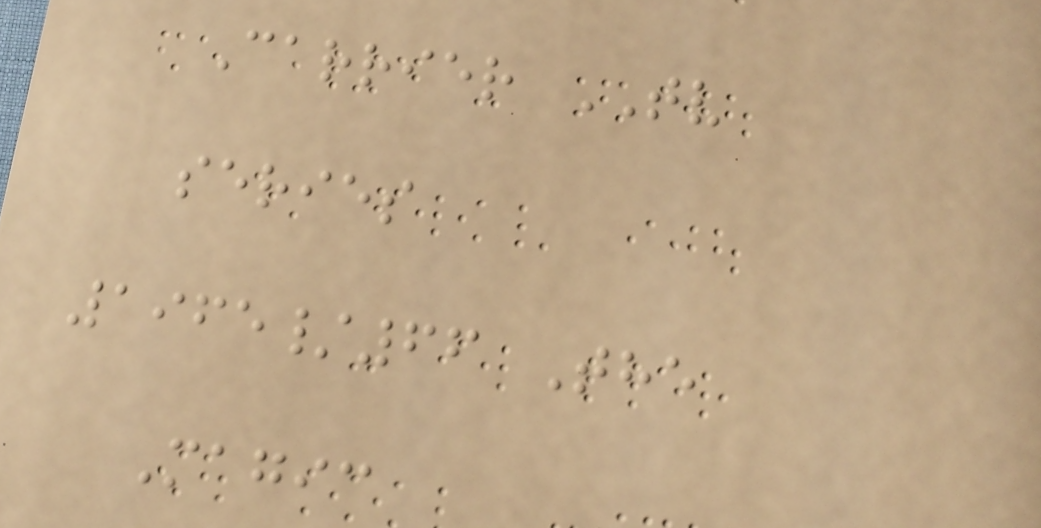Carrier TV
series
1965/66 The
Magic
